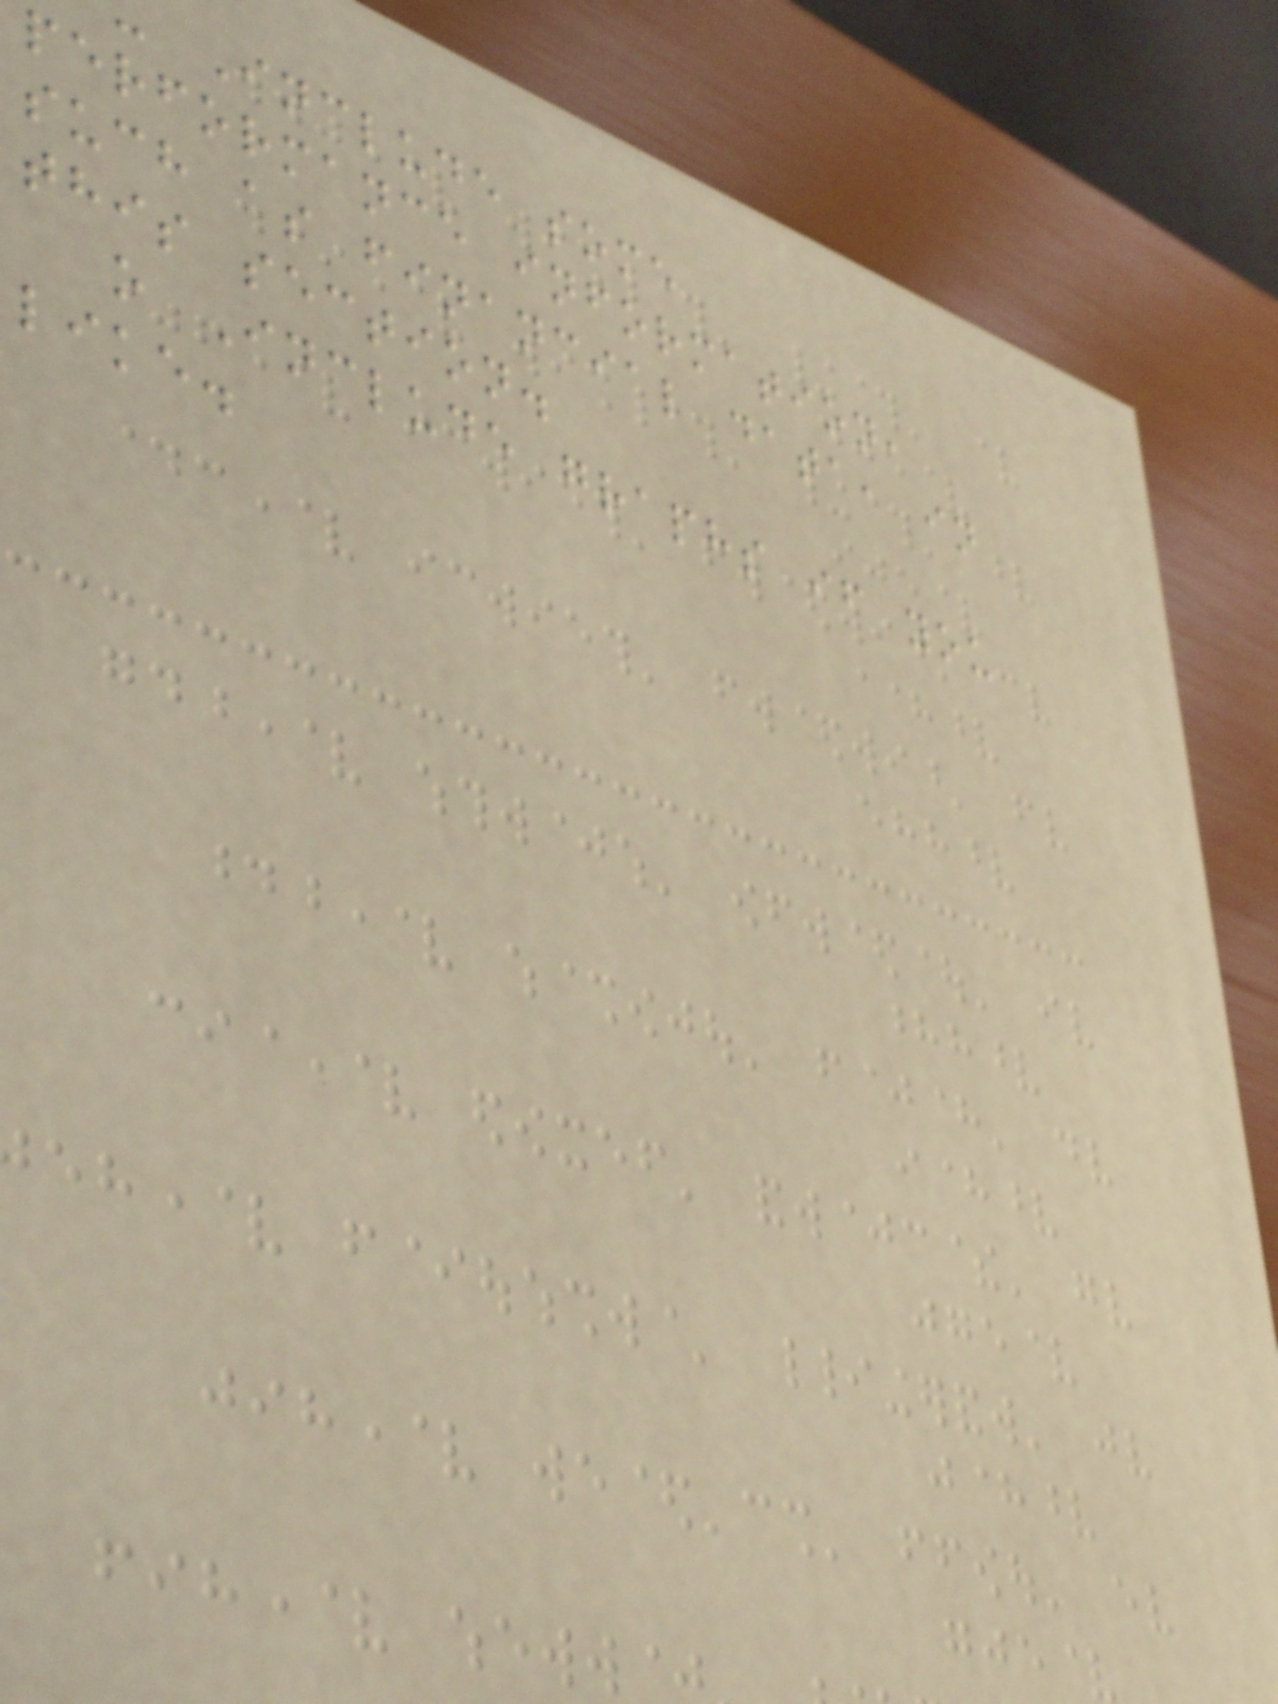Include some
performance information,
such as financial data, in
this section.
o Include graphs if you
like.
